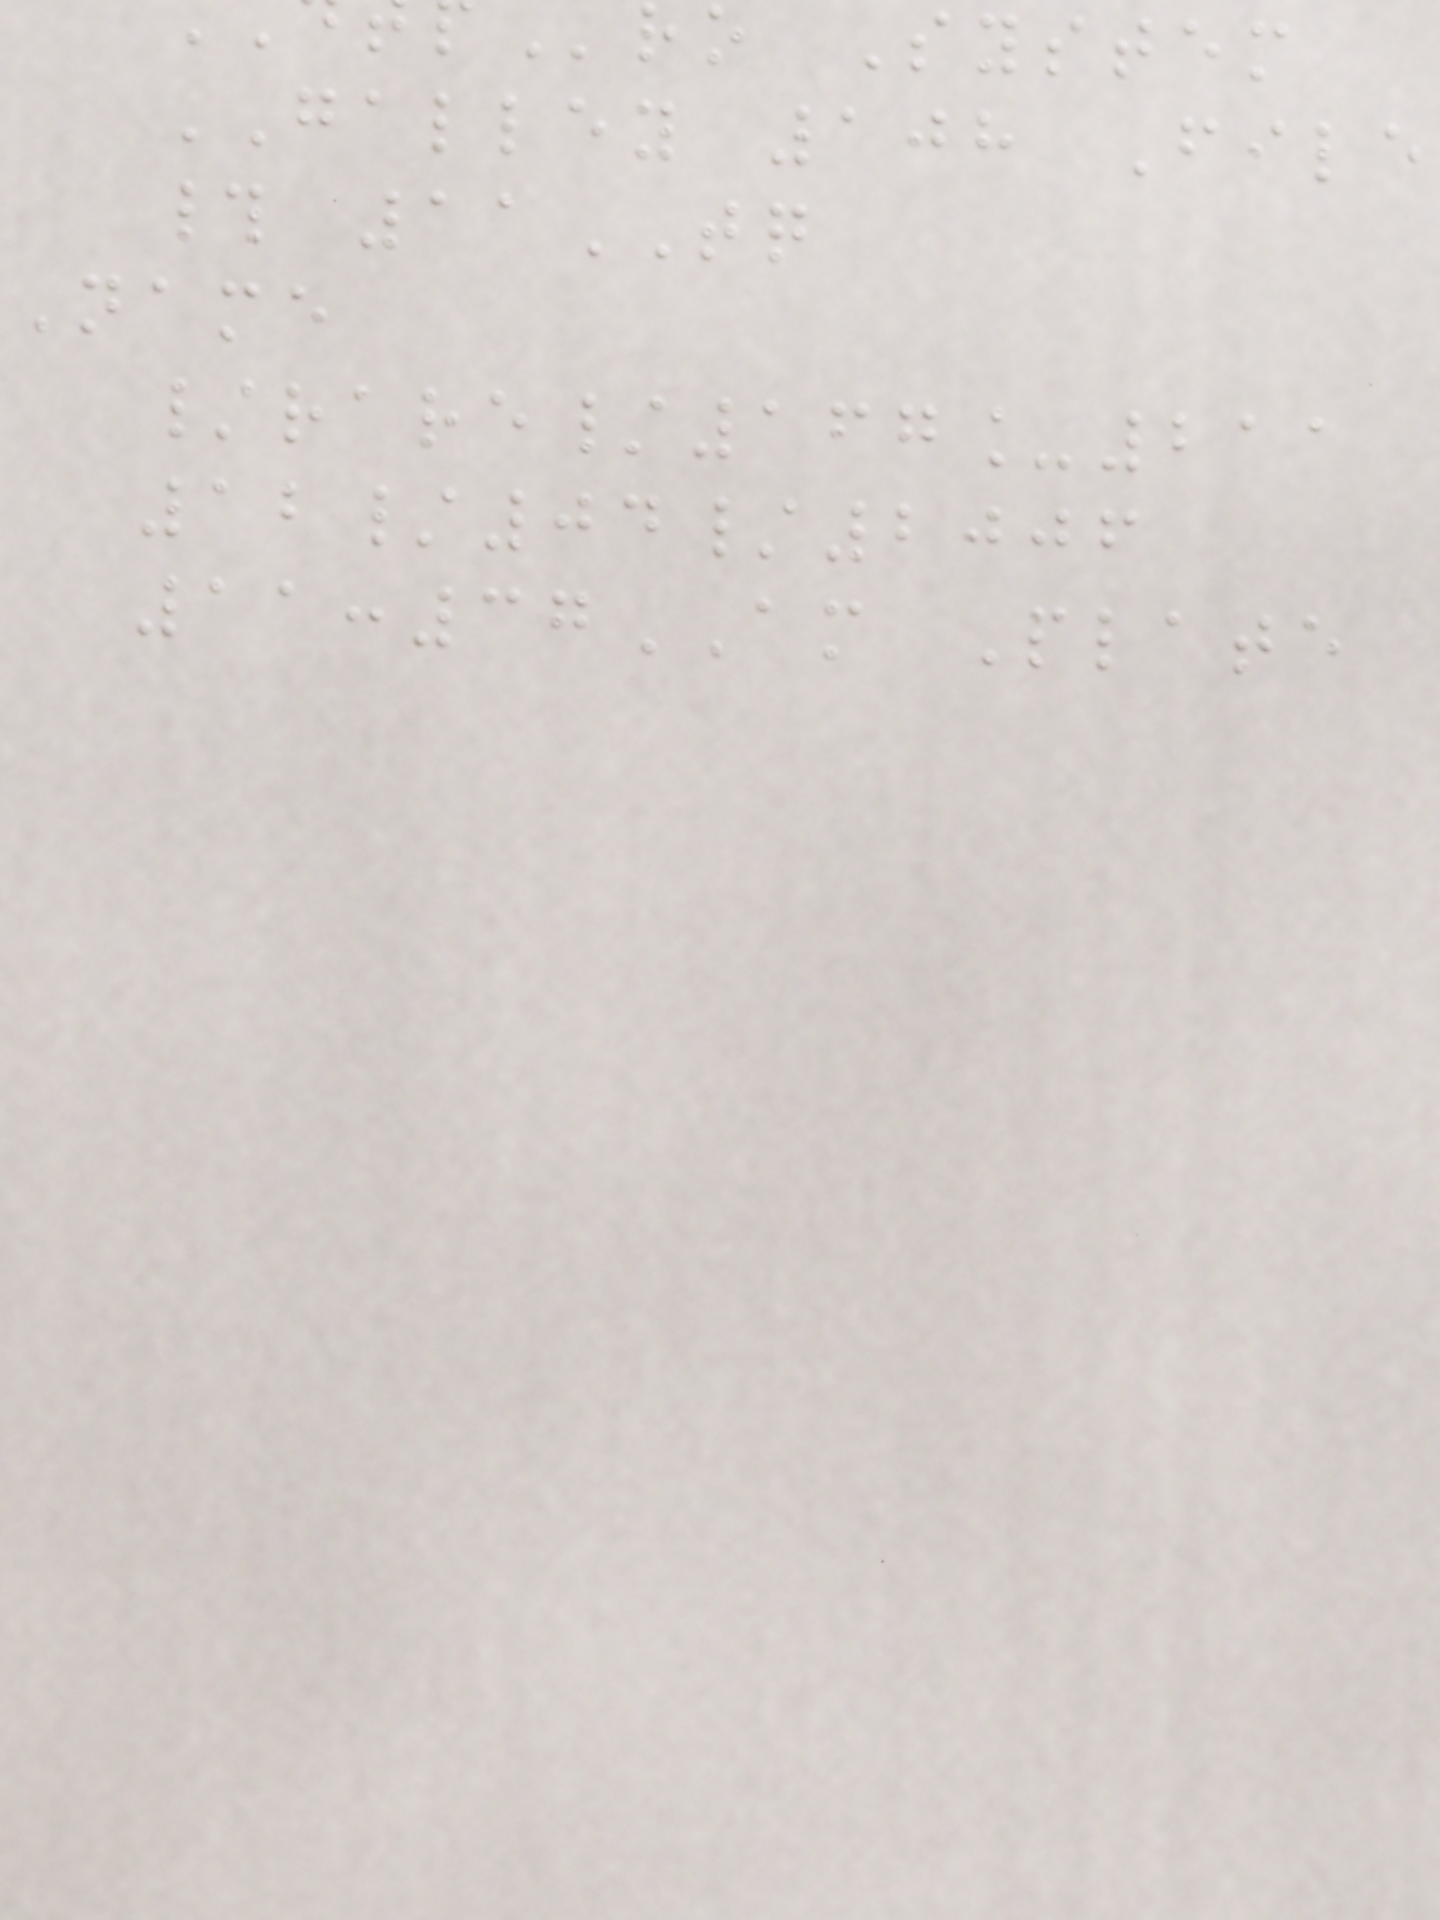ro System
GALLEY 108 File
# 11TQ
Name
/rare/167_211
12/04/2006
11:37AM Plate
